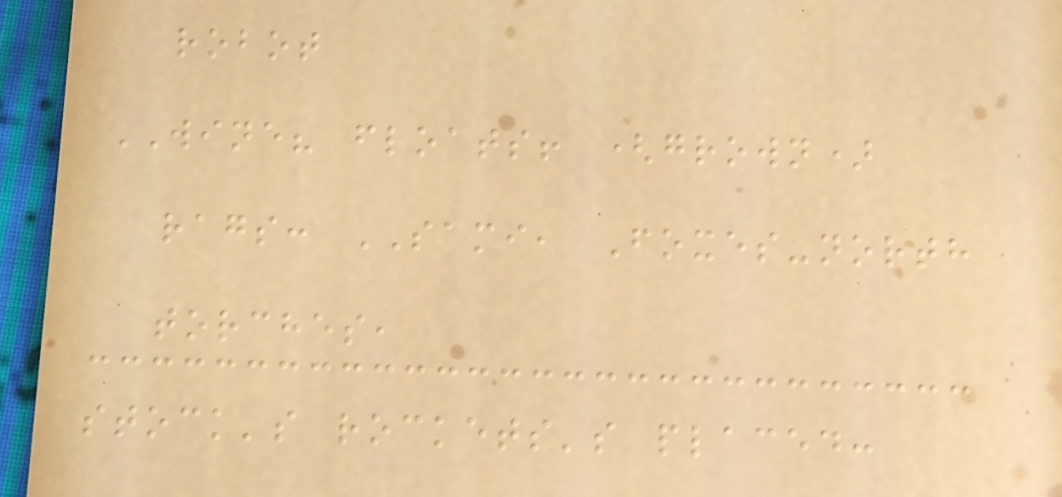robot
WINE? floats! (grown)
rags: SAMI, Foxes-north
torches,
stock's rockets's placed:
